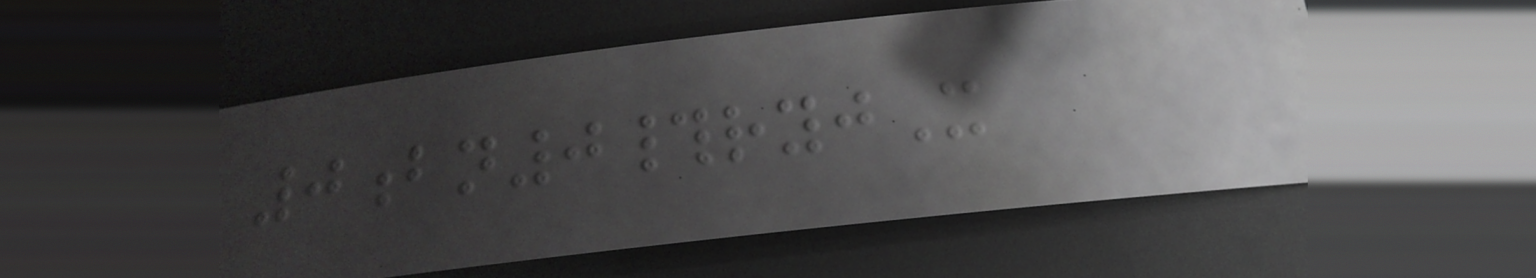0bn0#ryjX
